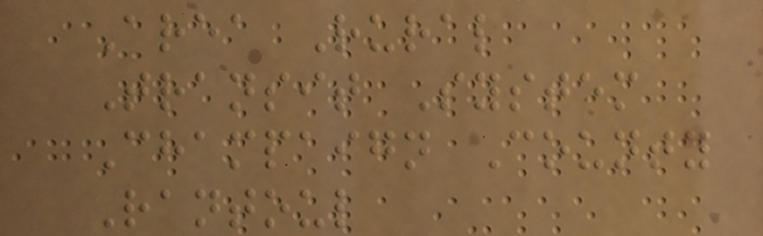Area Rural
Transit System
Champaign County
Rantoul
